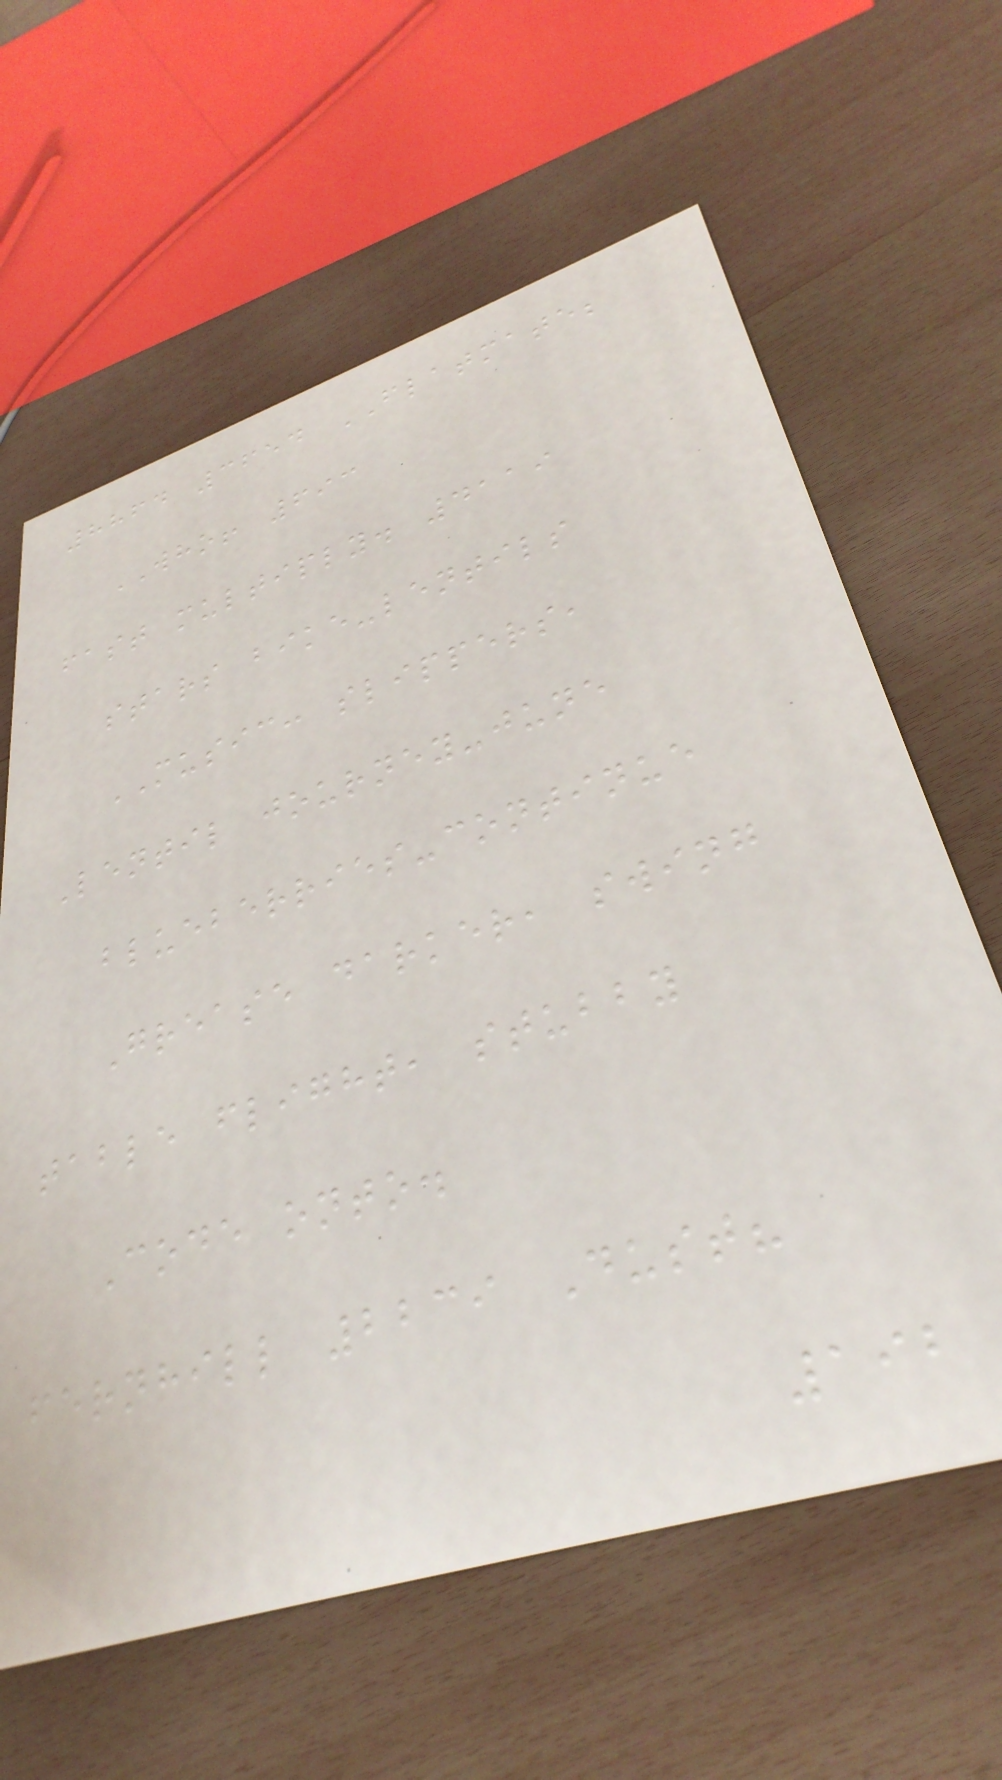8864 3654 FLATMATE;
WHO! 693
fast multiply. 4119
stars bike-lentils
MUSIC: slippers,
Lentil journey-june
blueberries-continue
Grease darker, swing
table flight, stubby
Code onto.
fernhill 2239 Dust?
192
